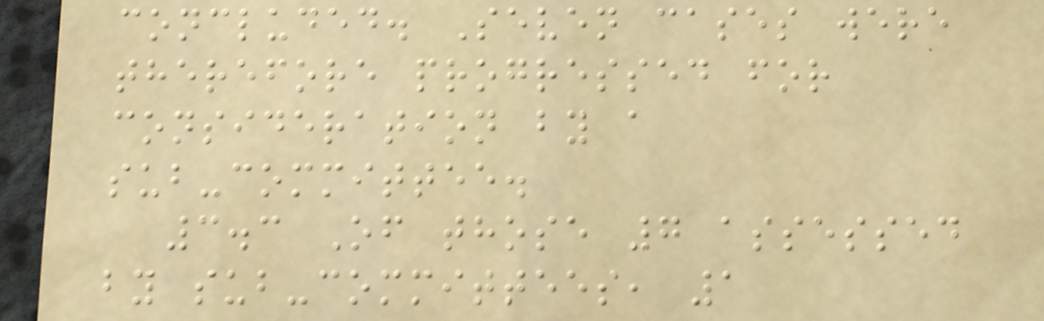concluded. Seven cases were
therefore progressed for
consideration by a
sub-committee.
3.3 Of those 7 assessed
by sub-committees, 1
